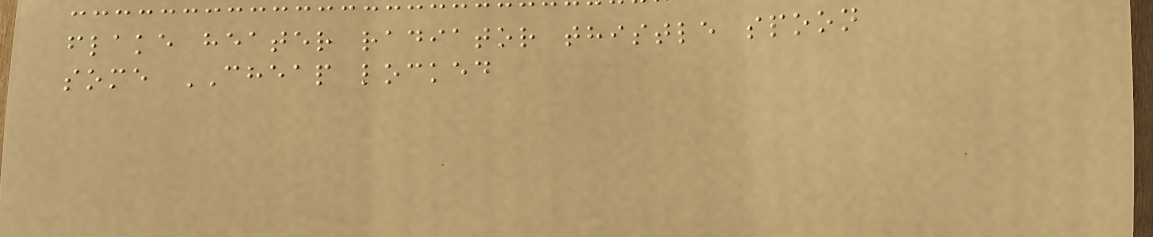flake heater radiator thistle spoon
some CHEAP locked
